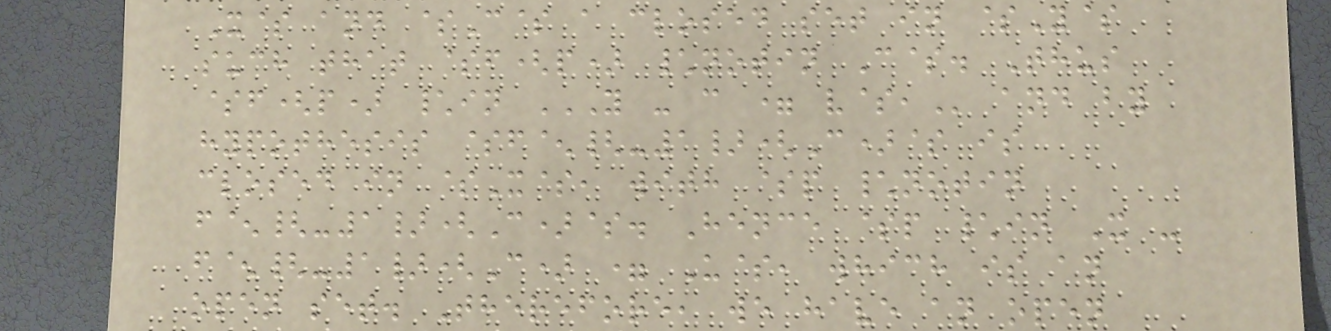X$ and $C$ a closed set in $Y$
such that $f(p) \notin C$. Thus
$f(p) \in Y - C = V$, and by
hypothesis $f^{-1}(C)$ is
closed in $X$, with $p \notin
f^{-1}(C)$. Hence $p \in X -
f^{-1}(C) = U$, which is an
open set. Therefore, we have an open
